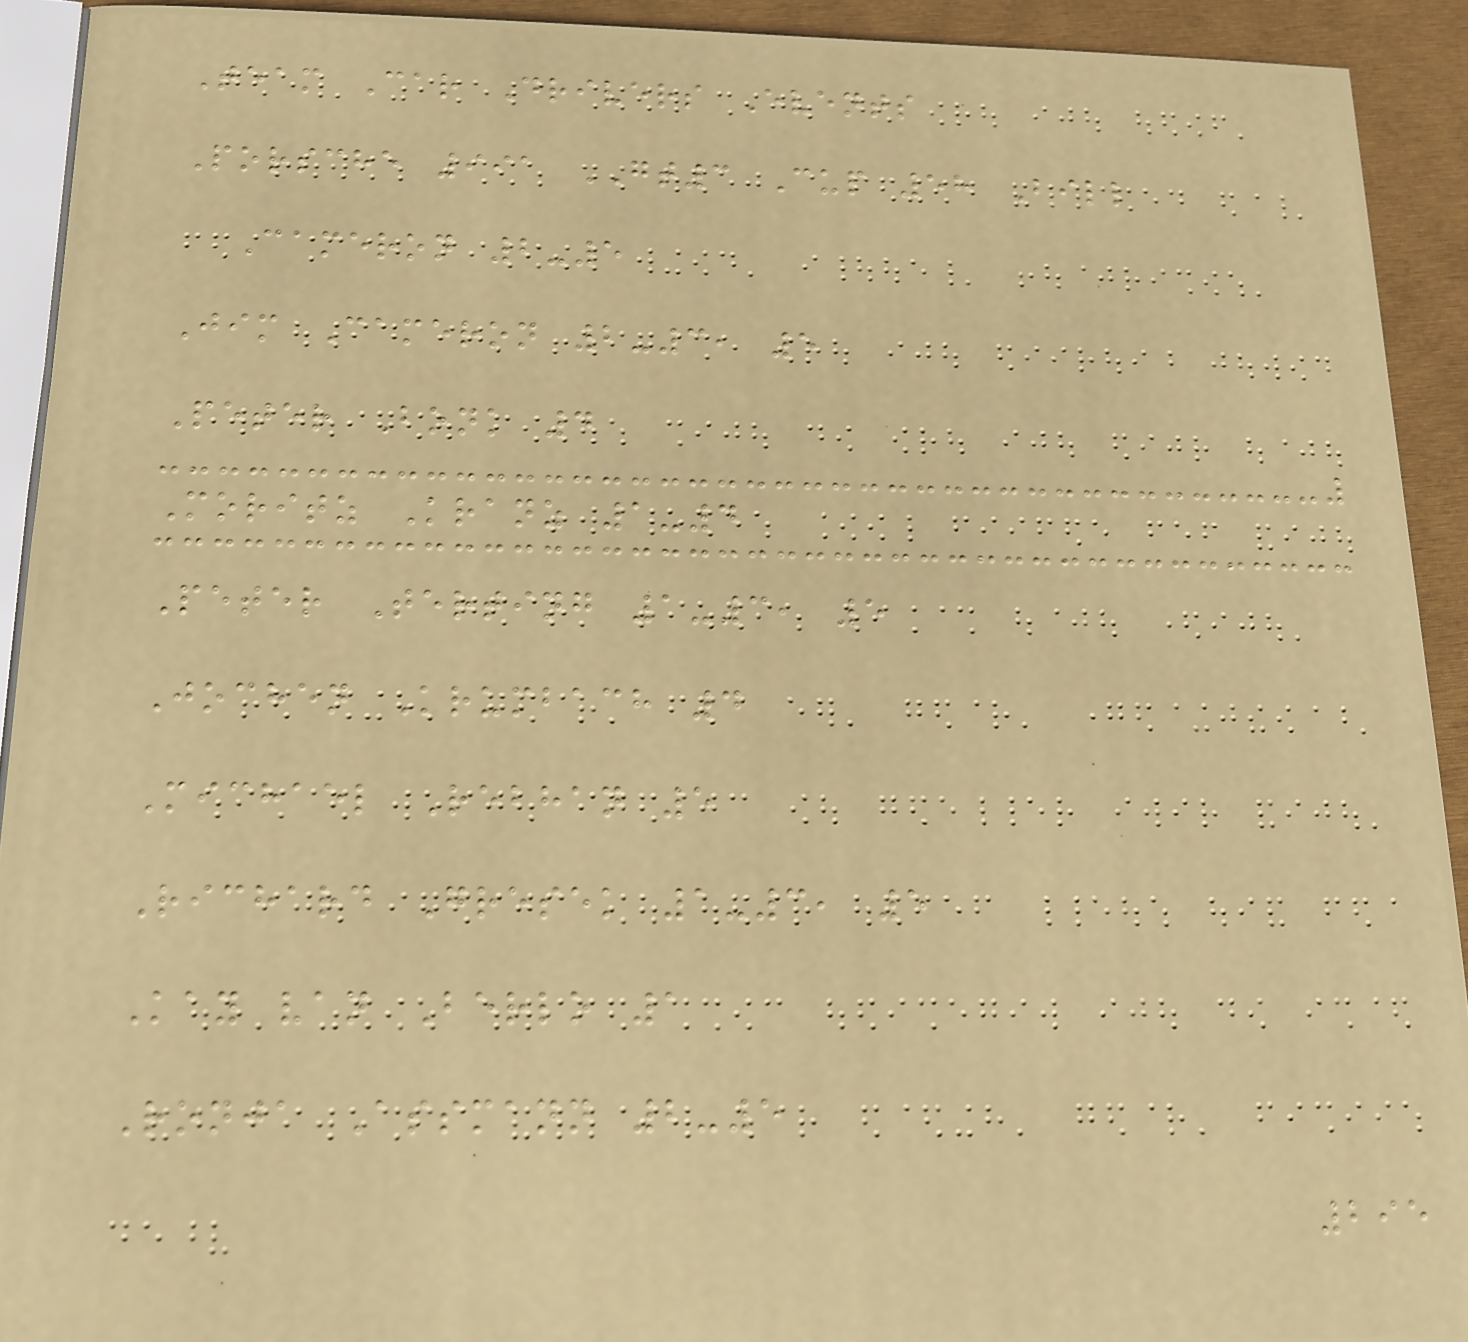Team Car Drivers Events
Porsche 991 GT3 Cup 58 Bill
Cameron 2-5
Jim Cameron 2-3, 5
Peter Bonk 4
Moritz Kranz 1-4
Peter Terting 1-3, 5
Jochen Krumbach 4
Michael Rebhan 5
Richard Gresek 1-3, 5
Kay van Berlo 1
Ronja Assmann 2-5
295
